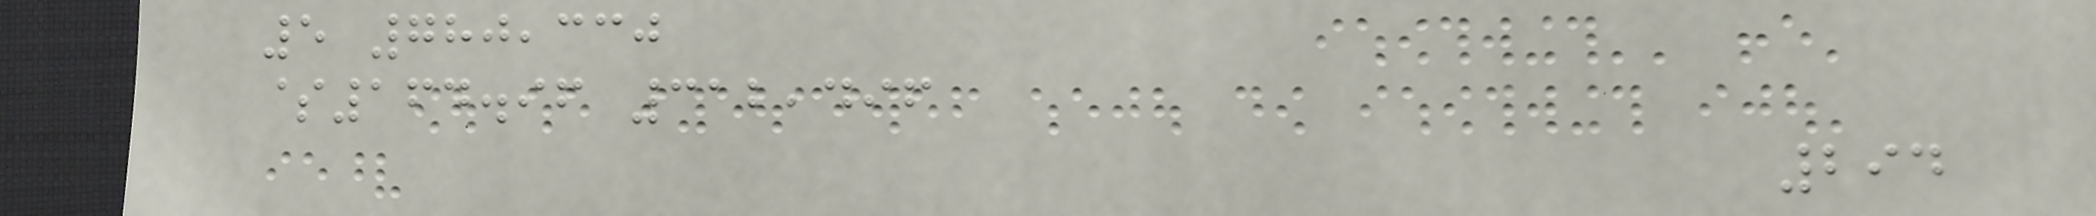5 780,330
$164.96 312,496
294
